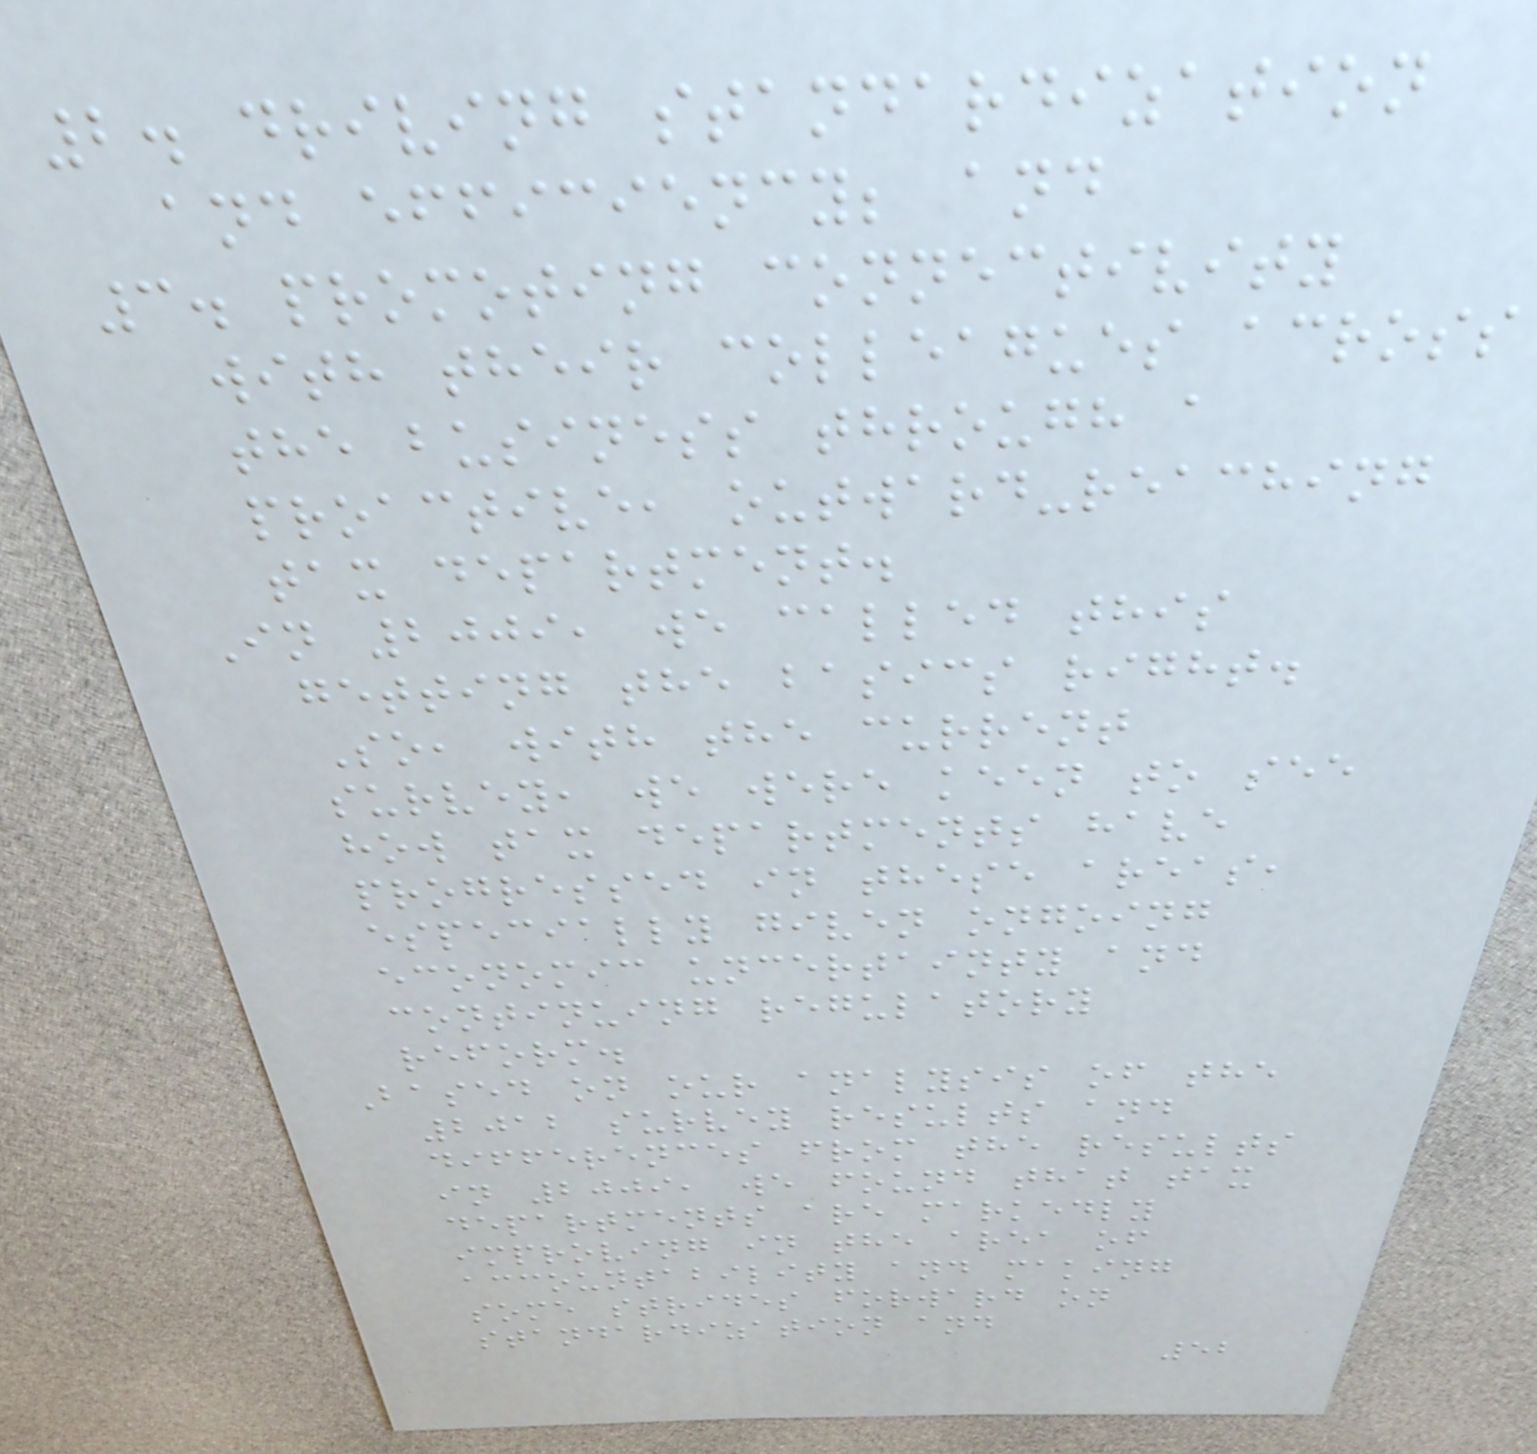2. driving standardization
and efficiency; and
3. promoting connectivity
with their colleagues across
the business through a
proactive, outward-reaching
tax department.
In 2009, we called this
getting the basics right.
So, with the current
survey, we were keen to see
how tax departments have
progressed in these areas,
especially given ongoing
economic uncertainty and
continuing regulatory
reform.
Based on our analysis of the
2012 survey results and
differences from the results
in 2009, we found that tax
departments are markedly
improving in the area of
accountability and making
some strides forward on
standardization and
52
